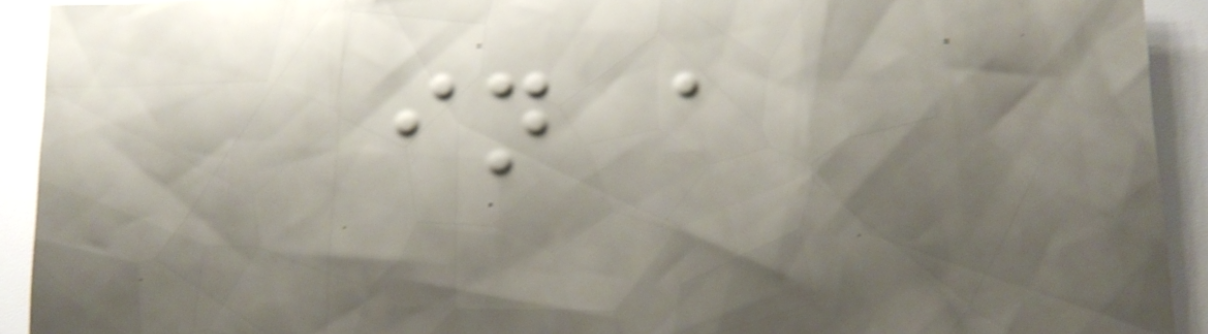in a
